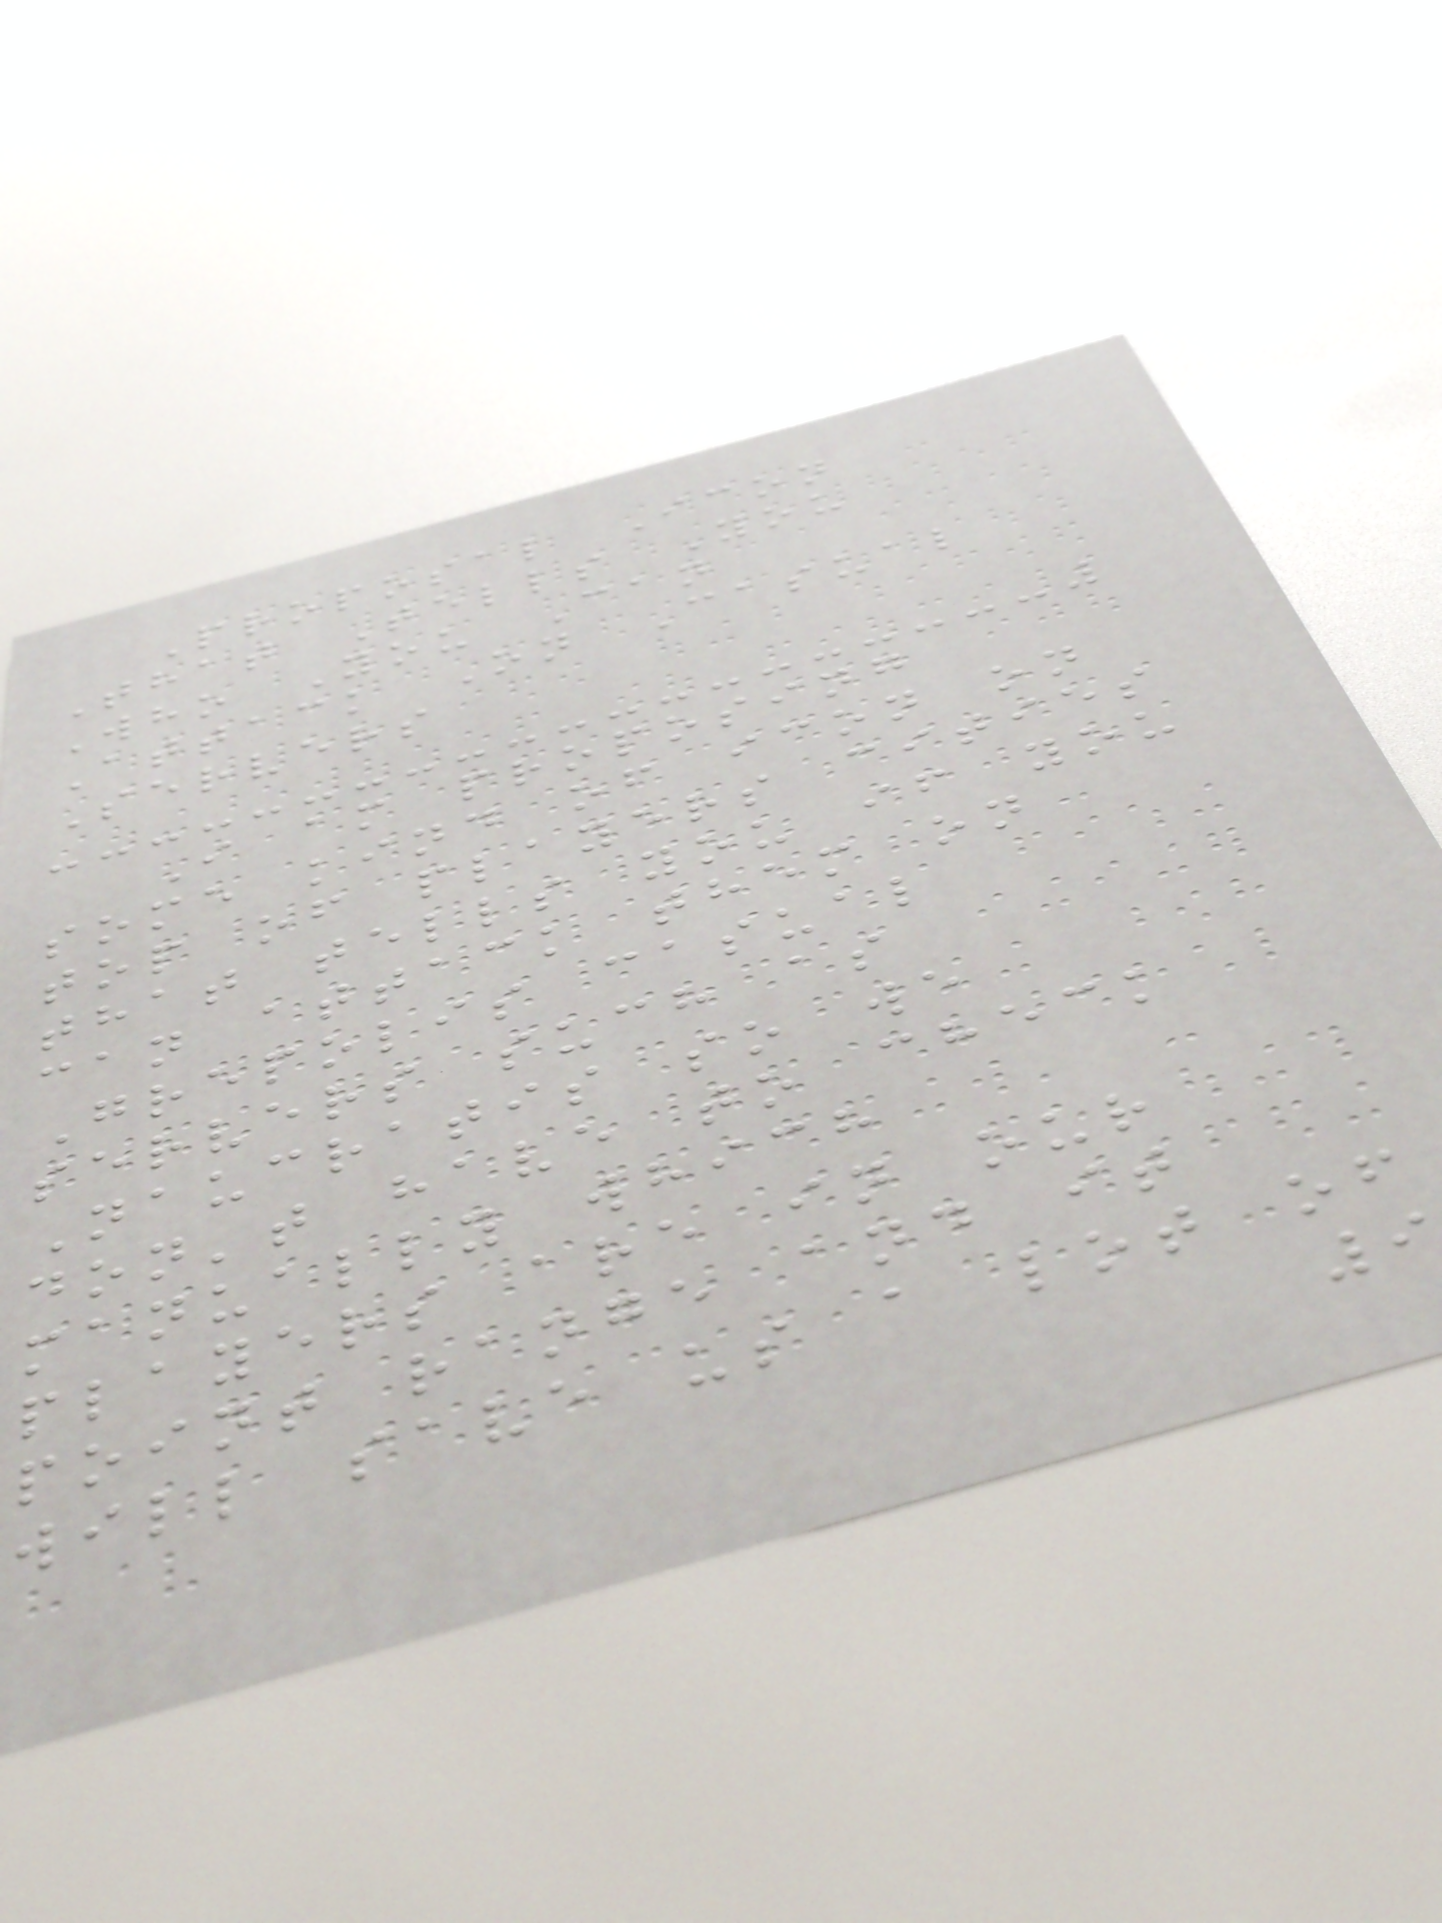Proposal Icon
That Tells You
Who You Can
Attack On Casual
Servers
I am proposing
some kind of icon on
top of players cities
that tells you if you
can attack them on
Grepolis casual
servers such as
Naucratis so we
don't have to check
manually which
players are in our
point range and it
will save us a lot of
9
